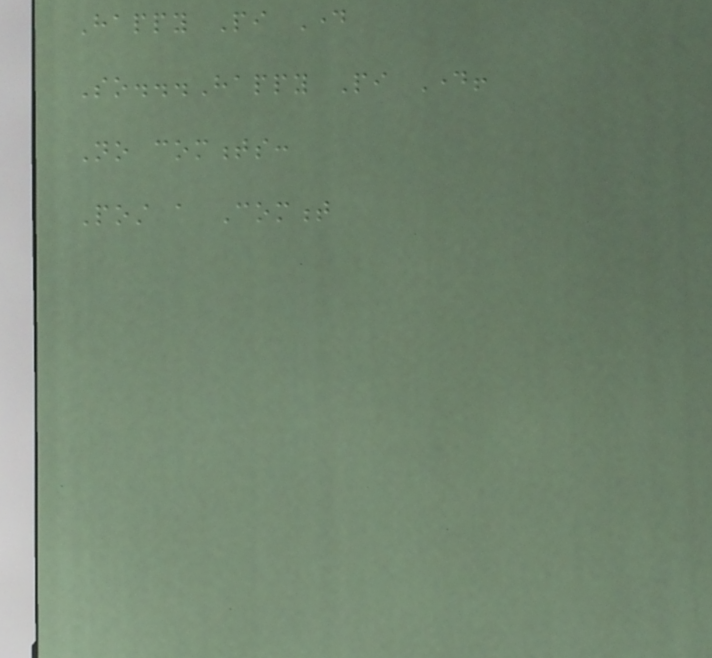Happy Pi Day
So...Happy Pi Day!
No comments:
Post a Comment
